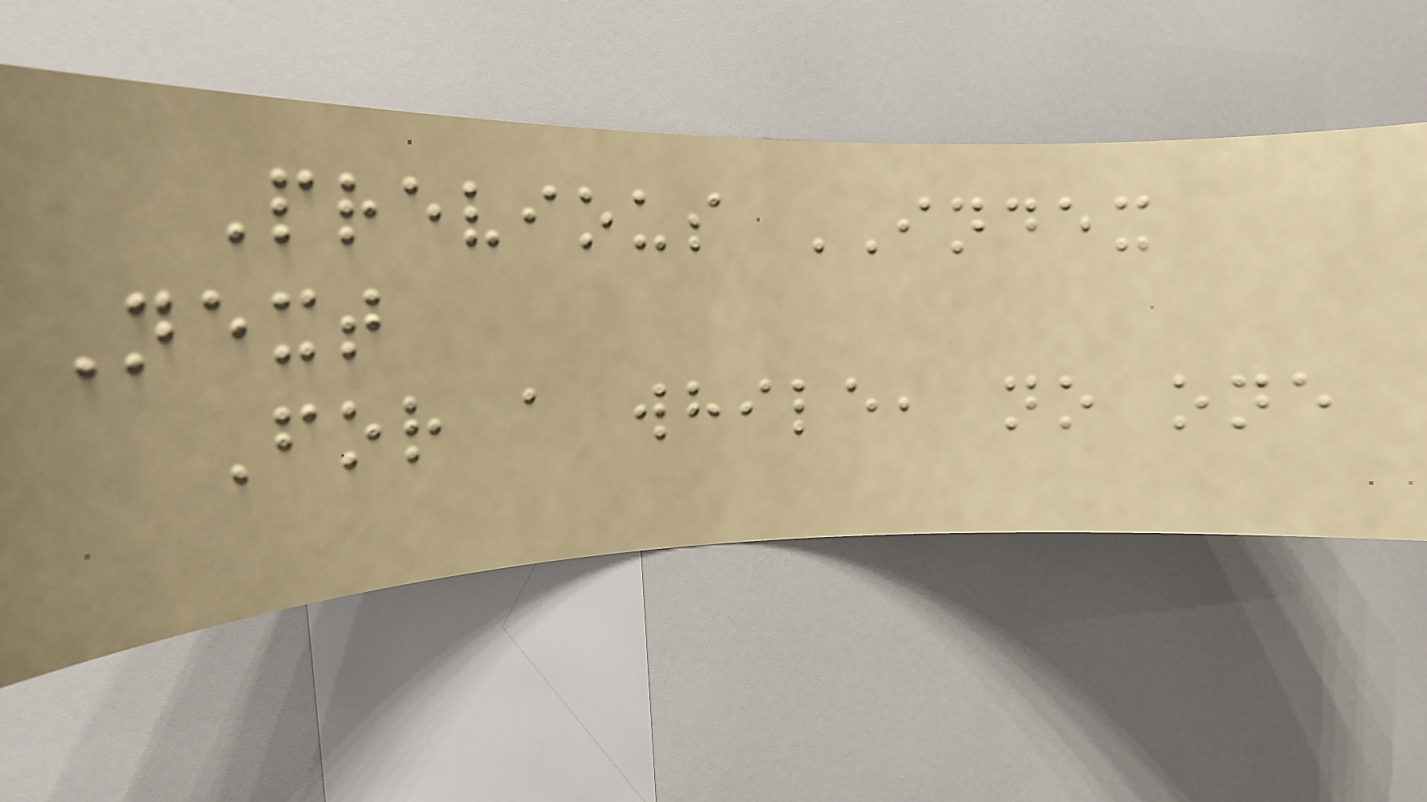Previous INDEX
Next
For a while, no one
